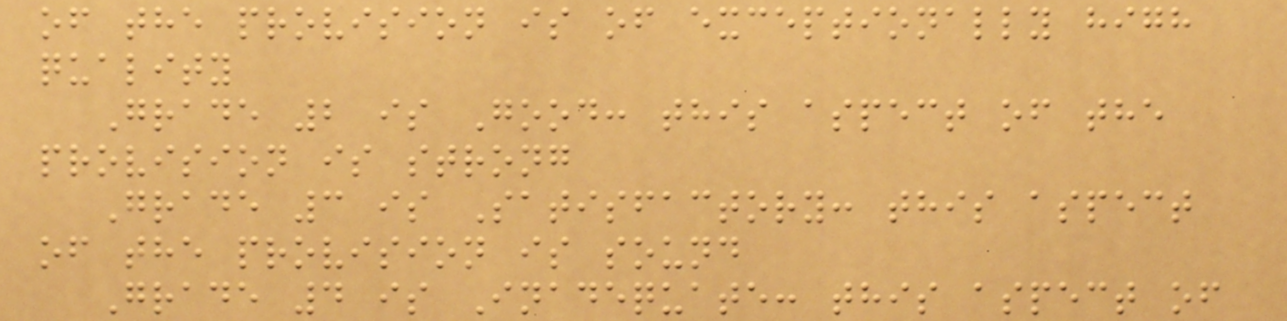of the provision is of exceptionally high
quality
Grade 2 is Good: this aspect of the
provision is strong
Grade 3 is Satisfactory: this aspect
of the provision is sound
Grade 4 is Inadequate: this aspect of
